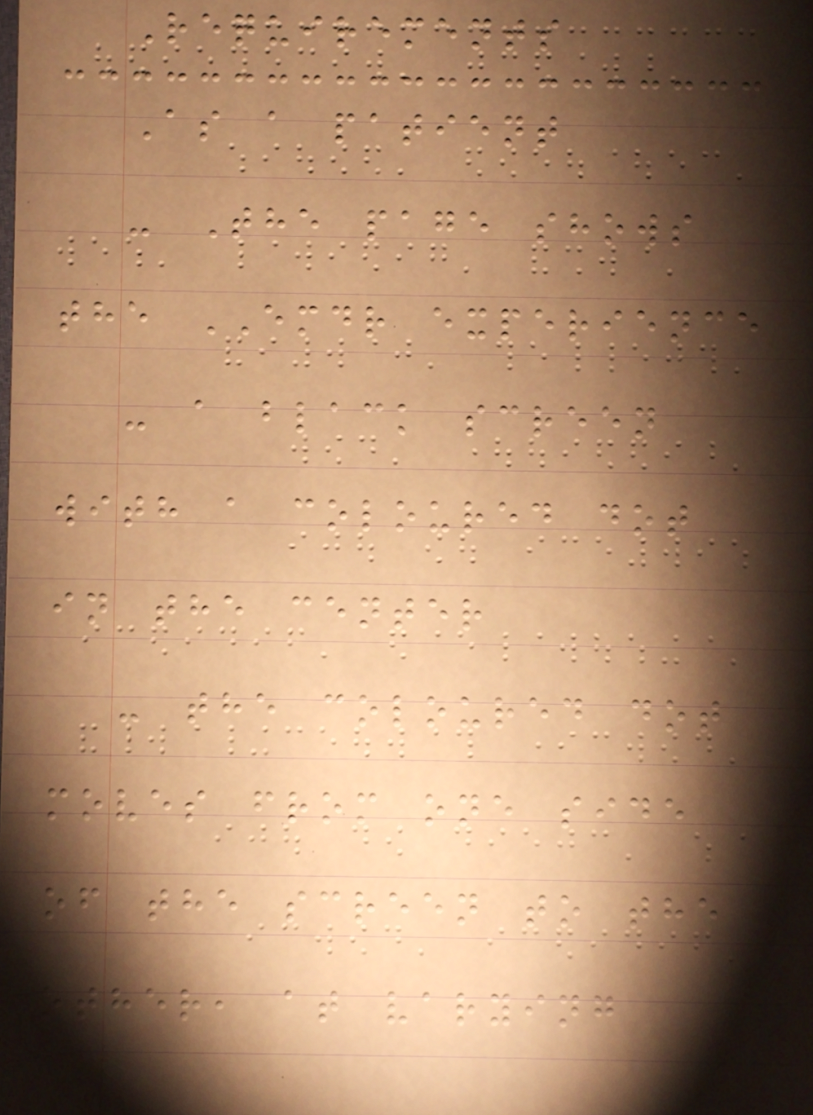Requirements
As a patient
- The page shows
the EMDR experience
- a black screen
with a coloured dot
in the center
- the coloured dot
moves from one side
of the screen to the
other, at varying
